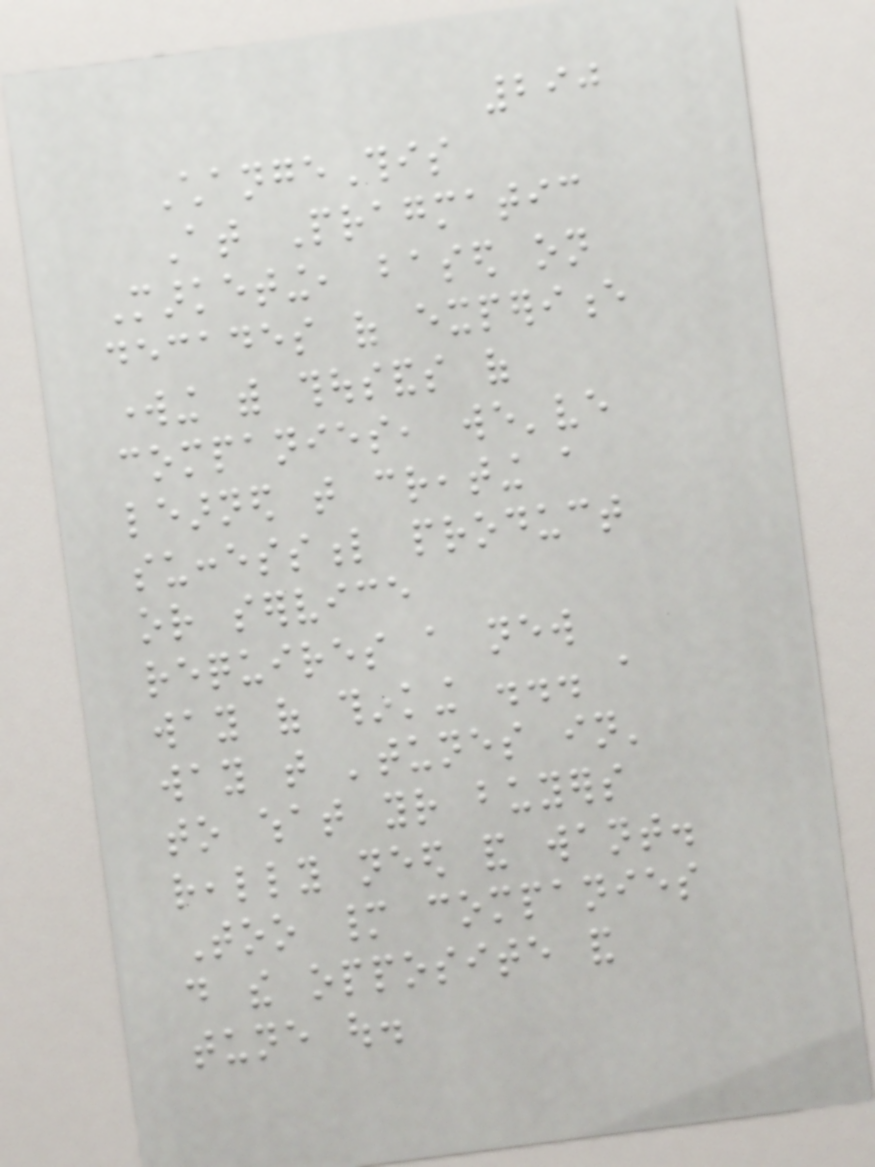290
ChangeThis
At Pragmatic
Marketing, based on
decades of experience
working with thousands of
companies, we've
learned that creating a
successful product
or service
requires a new
way of thinking ... a
way that 'tunes in'
to what your buyers
really need and want.
Too many companies
do the opposite and
tune out.
